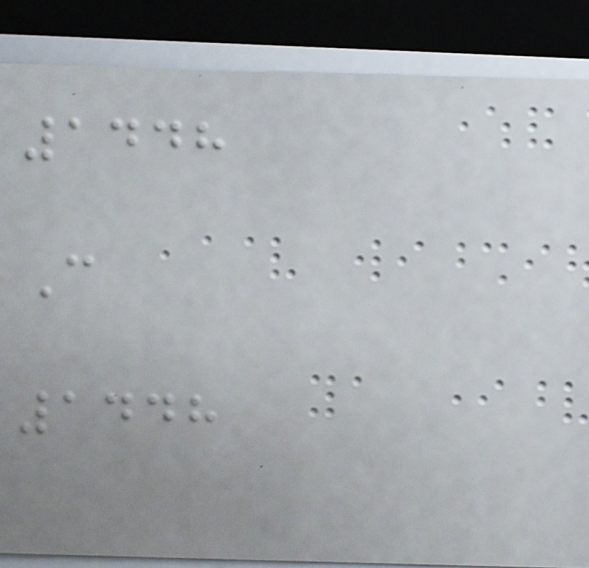1448
C
1448
